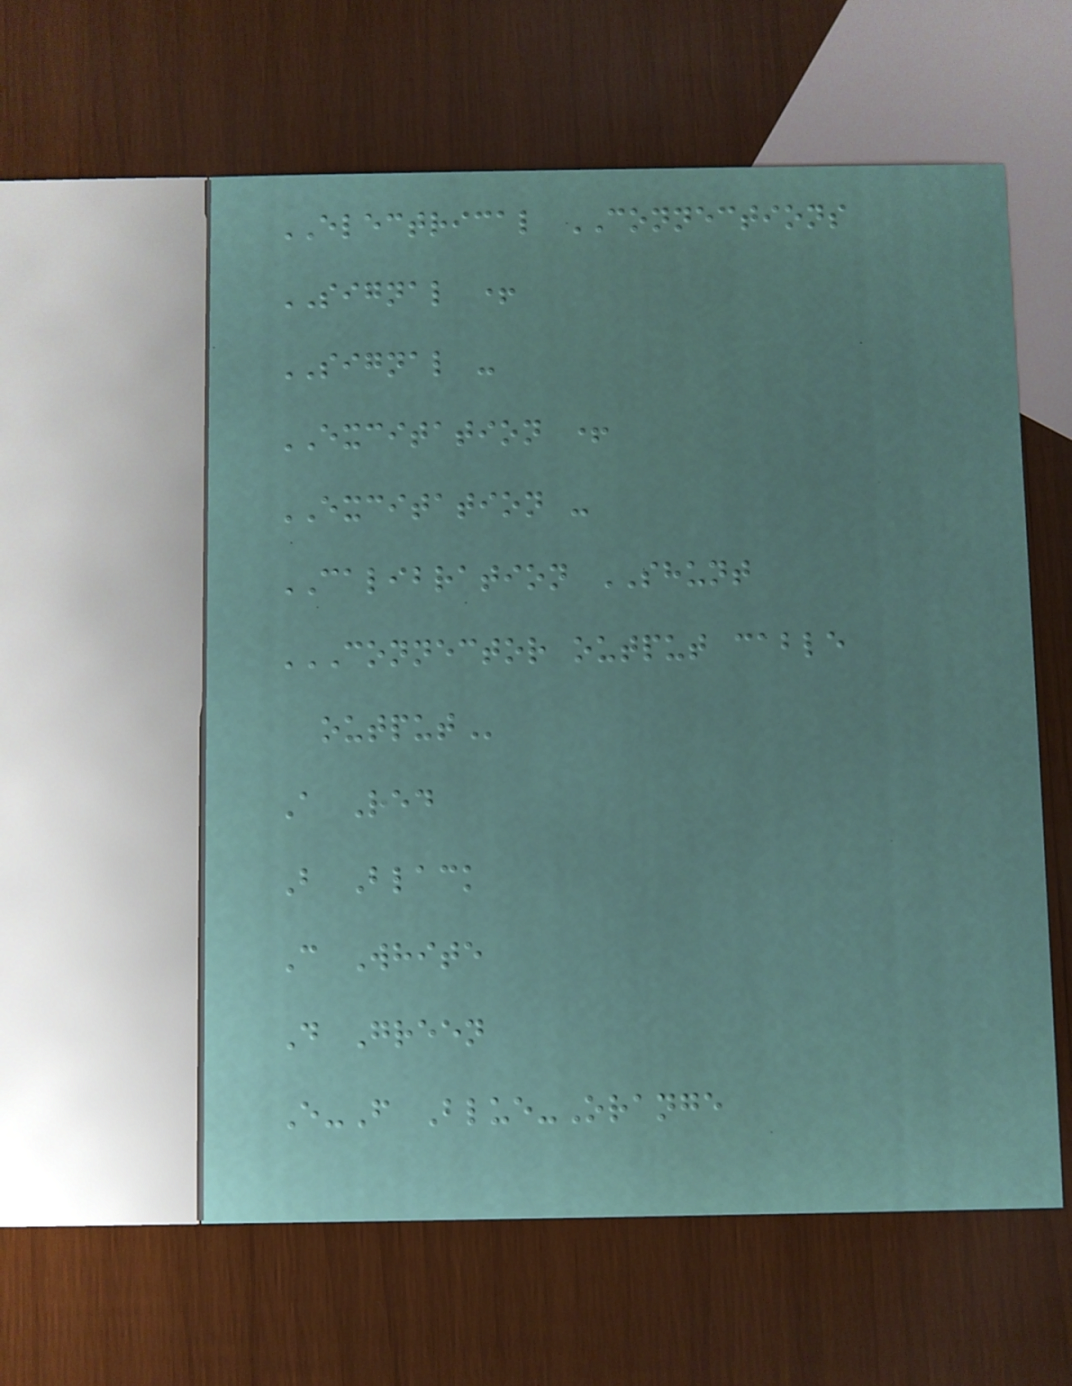ELECTRICAL CONNECTIONS
SIGNAL +
SIGNAL -
EXCITATION +
EXCITATION -
CALIBRATION SHUNT
CONNECTOR OUTPUT CABLE
OUTPUT
A Red
B Black
C White
D Green
E-F Blue-Orange
